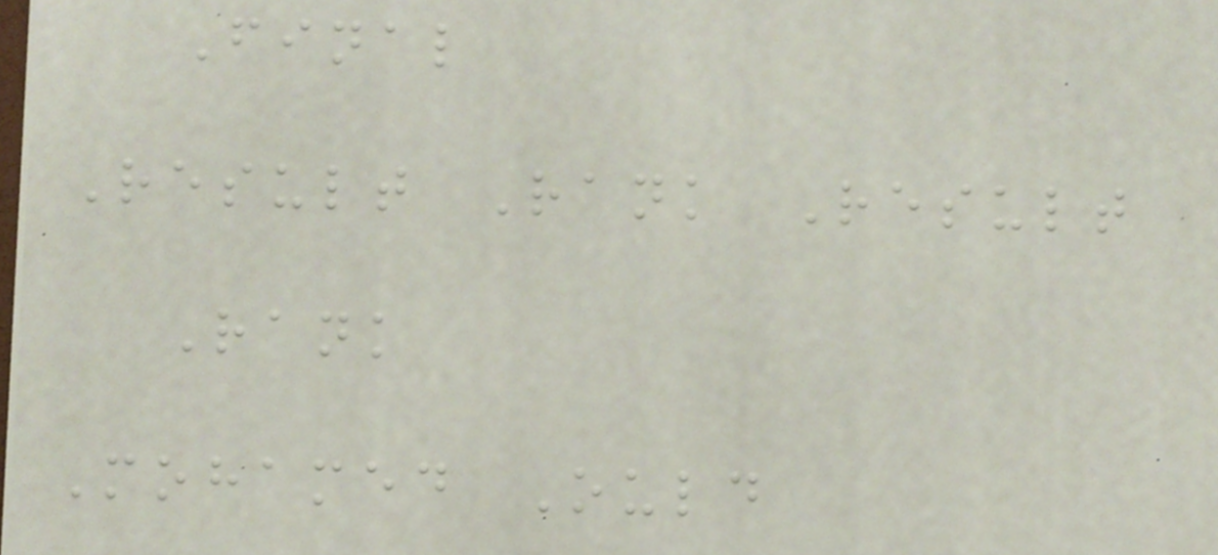Final
Result Rank Result
Rank
Mohamed Ould
